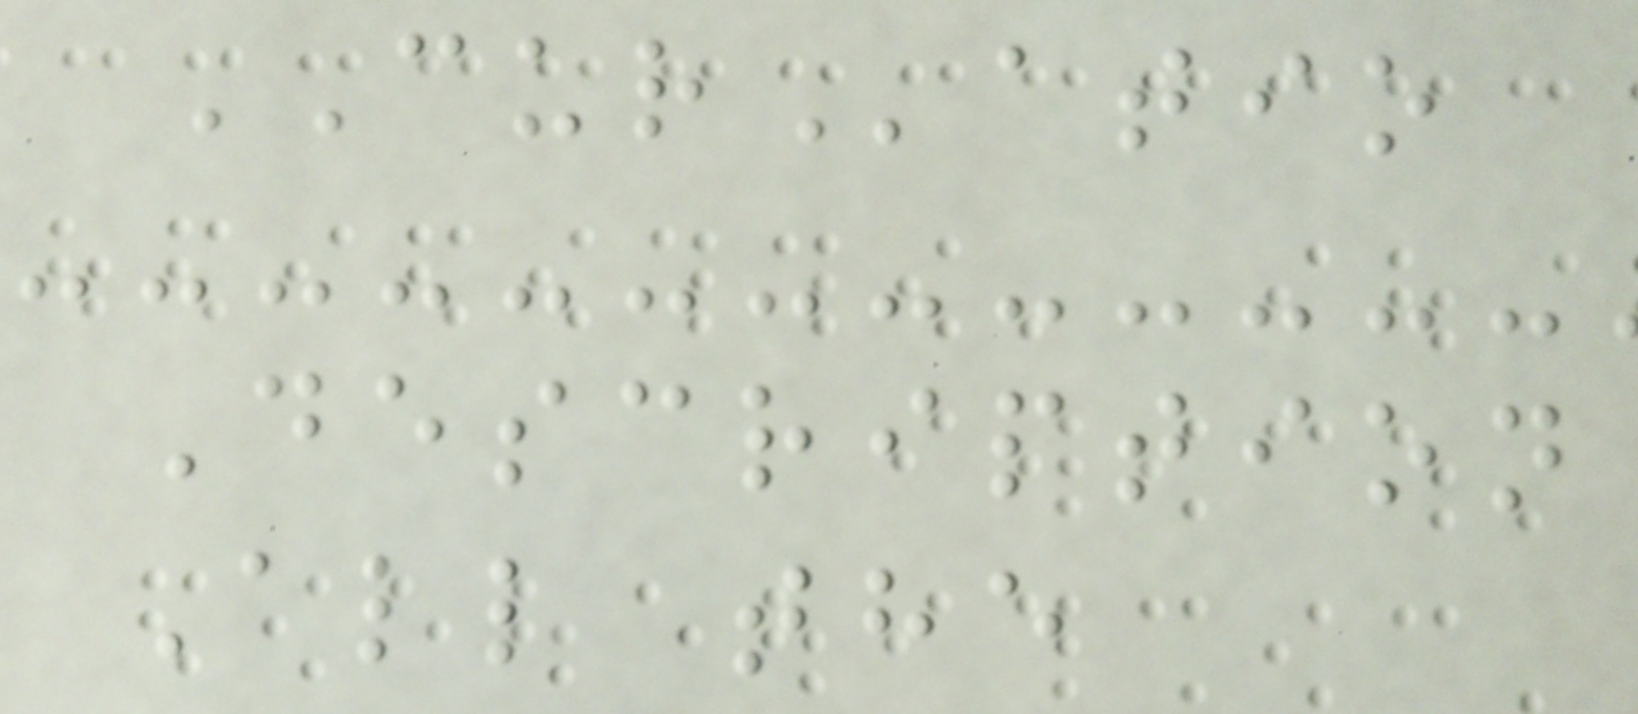CURatio
Description
All the
